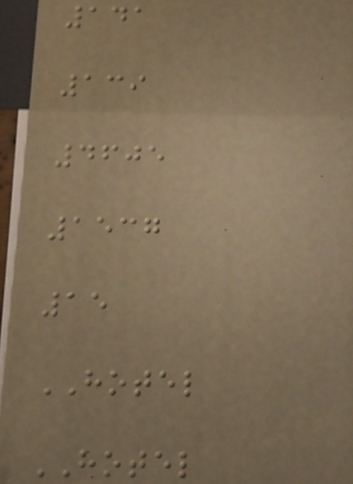141
139
4605
1537
15
HOTEL
HOTEL
